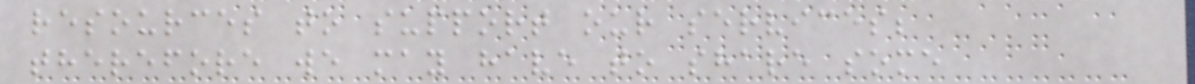resources to support our services;
therefore we may have to share some
